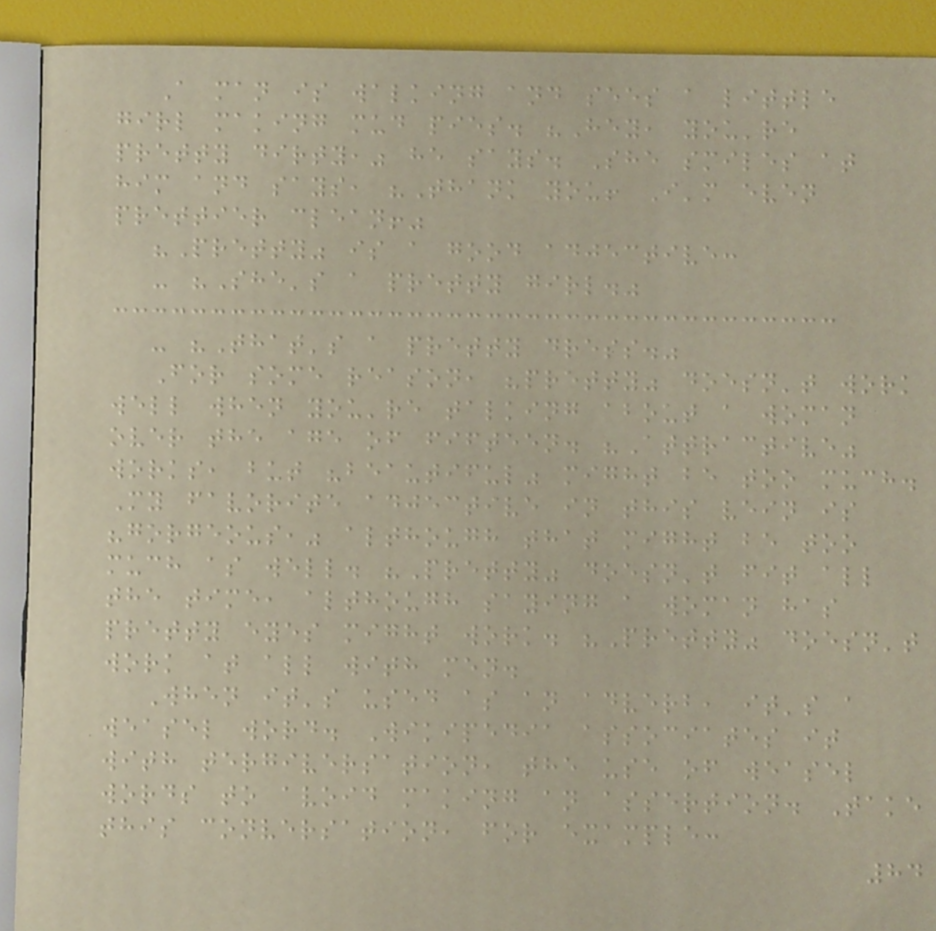A man is walking and sees a little
girl making mud pies. "Hey, you're
pretty dirty," he says. She smiles at
him and says, "Thank you! I'm even
prettier clean!"
"Pretty" is a good adjective:
- "She's a pretty girl."
- "That's a pretty dress."
For some reason, "pretty" doesn't work
well when you're talking about a woman
over the age of fifteen. "Attractive"
works, but "beautiful" might be too much.
My favorite adjective in this vein is
"gorgeous," although that might be too
much as well. "Pretty" doesn't fit all
the time, although saying a woman has
pretty eyes might work. "Pretty" doesn't
work at all with men.
When it's used as an adverb, it's a
weasel word. Wikipedia associates it
with tergiversation, the use of weasel
words to avoid making an assertion. Take
this conversation, for example:
84
